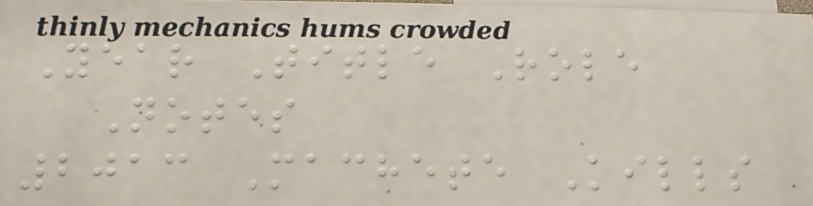Year Title Role
Notes
2013 Machete Kills
